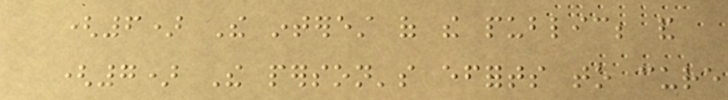(6) The interest of the public; and
(7) The person's efforts to cure
